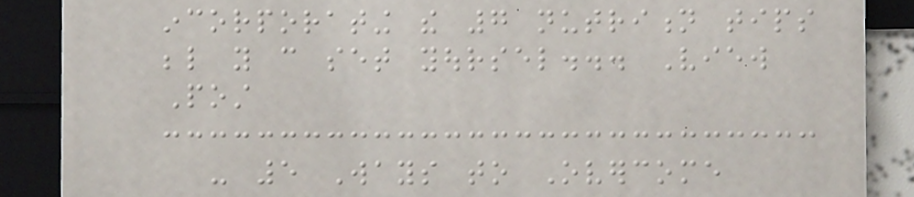incorporating the 7 nutrition tips
below you can set yoursel... View
Post
- 5 Ways to Overcome
